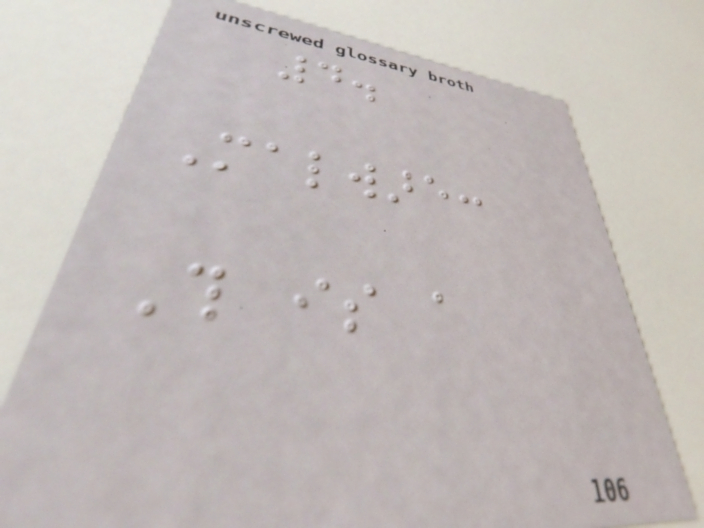4.
Malware:
This is a
